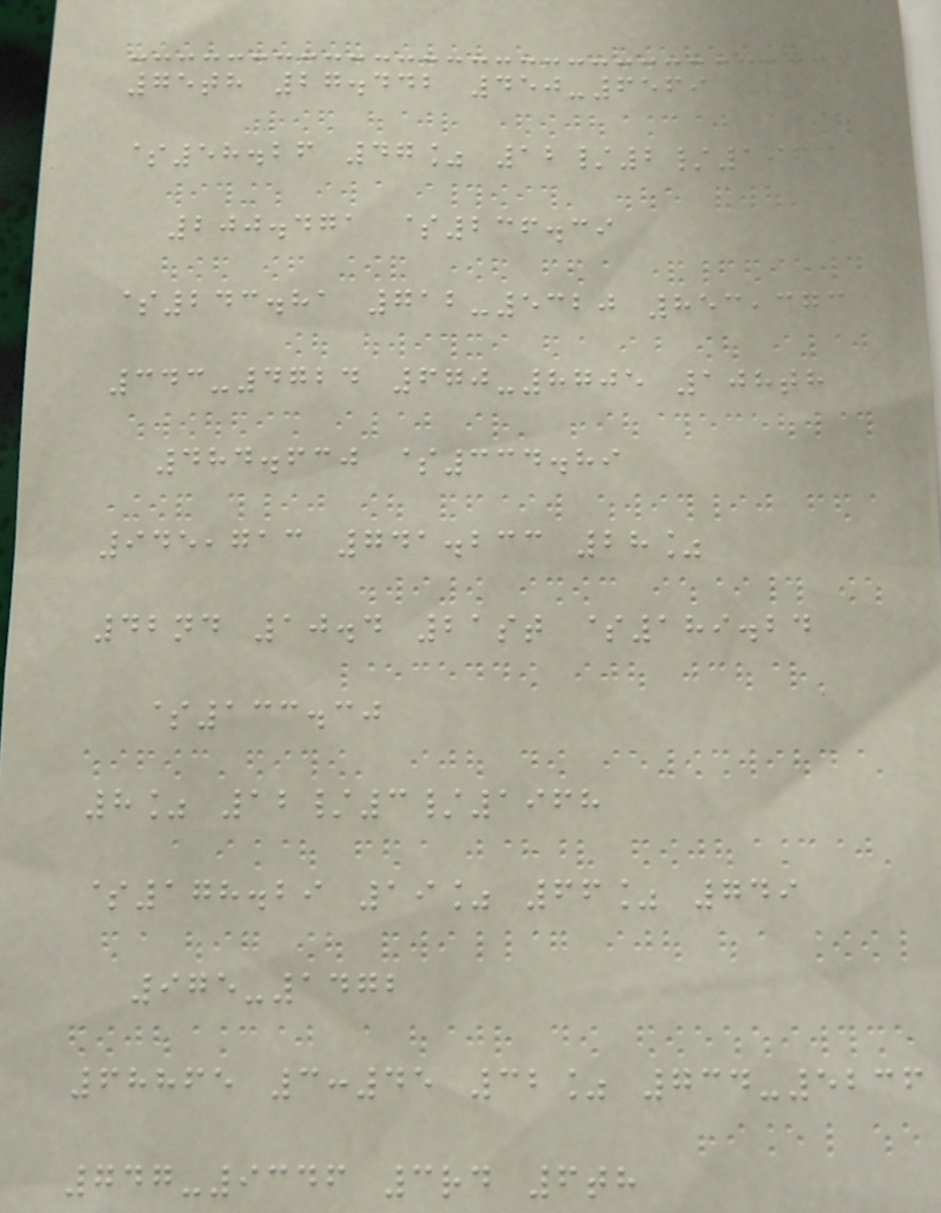75th 27.442 450-6569
$58.26 47% 12/2/1963
200.471 $236.39
$243.81 712-5320 853,373
343-4724 670-8705 108th
484.630 $334.89
945,713 741.233 28%
42nd 10.4 21st $189.24
$133.30
8% 12/3/1968
$178.29 19% 66% 749
975-1472
68865 3:45 32% 734-5236
747-9346 3rd 6th
